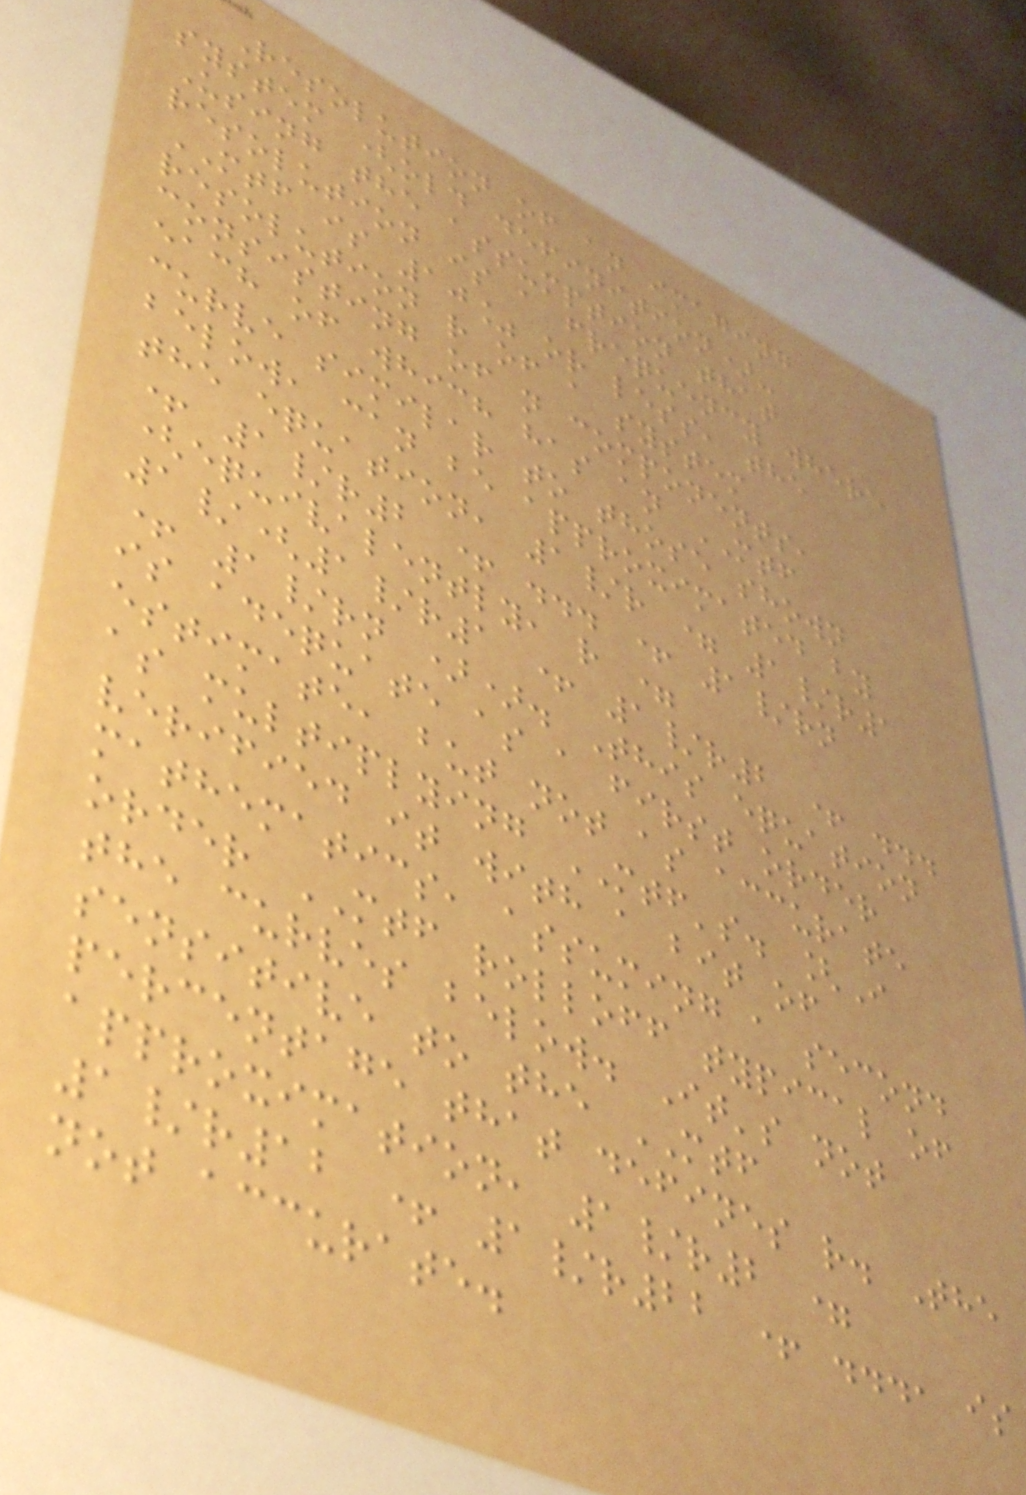Resolution of an imaging
system (old definition)-
Using the assumption that
resolution is a frequency where
MTF is 10% or less, the
resolution r of a system
consisting of n components,
each of which has an MTF
curve similar to those shown
below, can be approximated by
the equation, 1/r = 1/r1
+ 1/r2 + ... + 1/rn
(equivalently, r =
1/(1/r1 + 1/r2 + ...
+ 1/rn )). This equation
is adequate as a first order
estimate, but not as accurate
as multiplying MTF's. [I
verified it with a bit of
mathematics, assuming a second
order MTF rolloff typical of
the curves below. It's not
sensitive to the MTF
percentage that defines r. The
approximation, 1/r2 =
1/r12 + 1/r22 + ..., is
not accurate.
